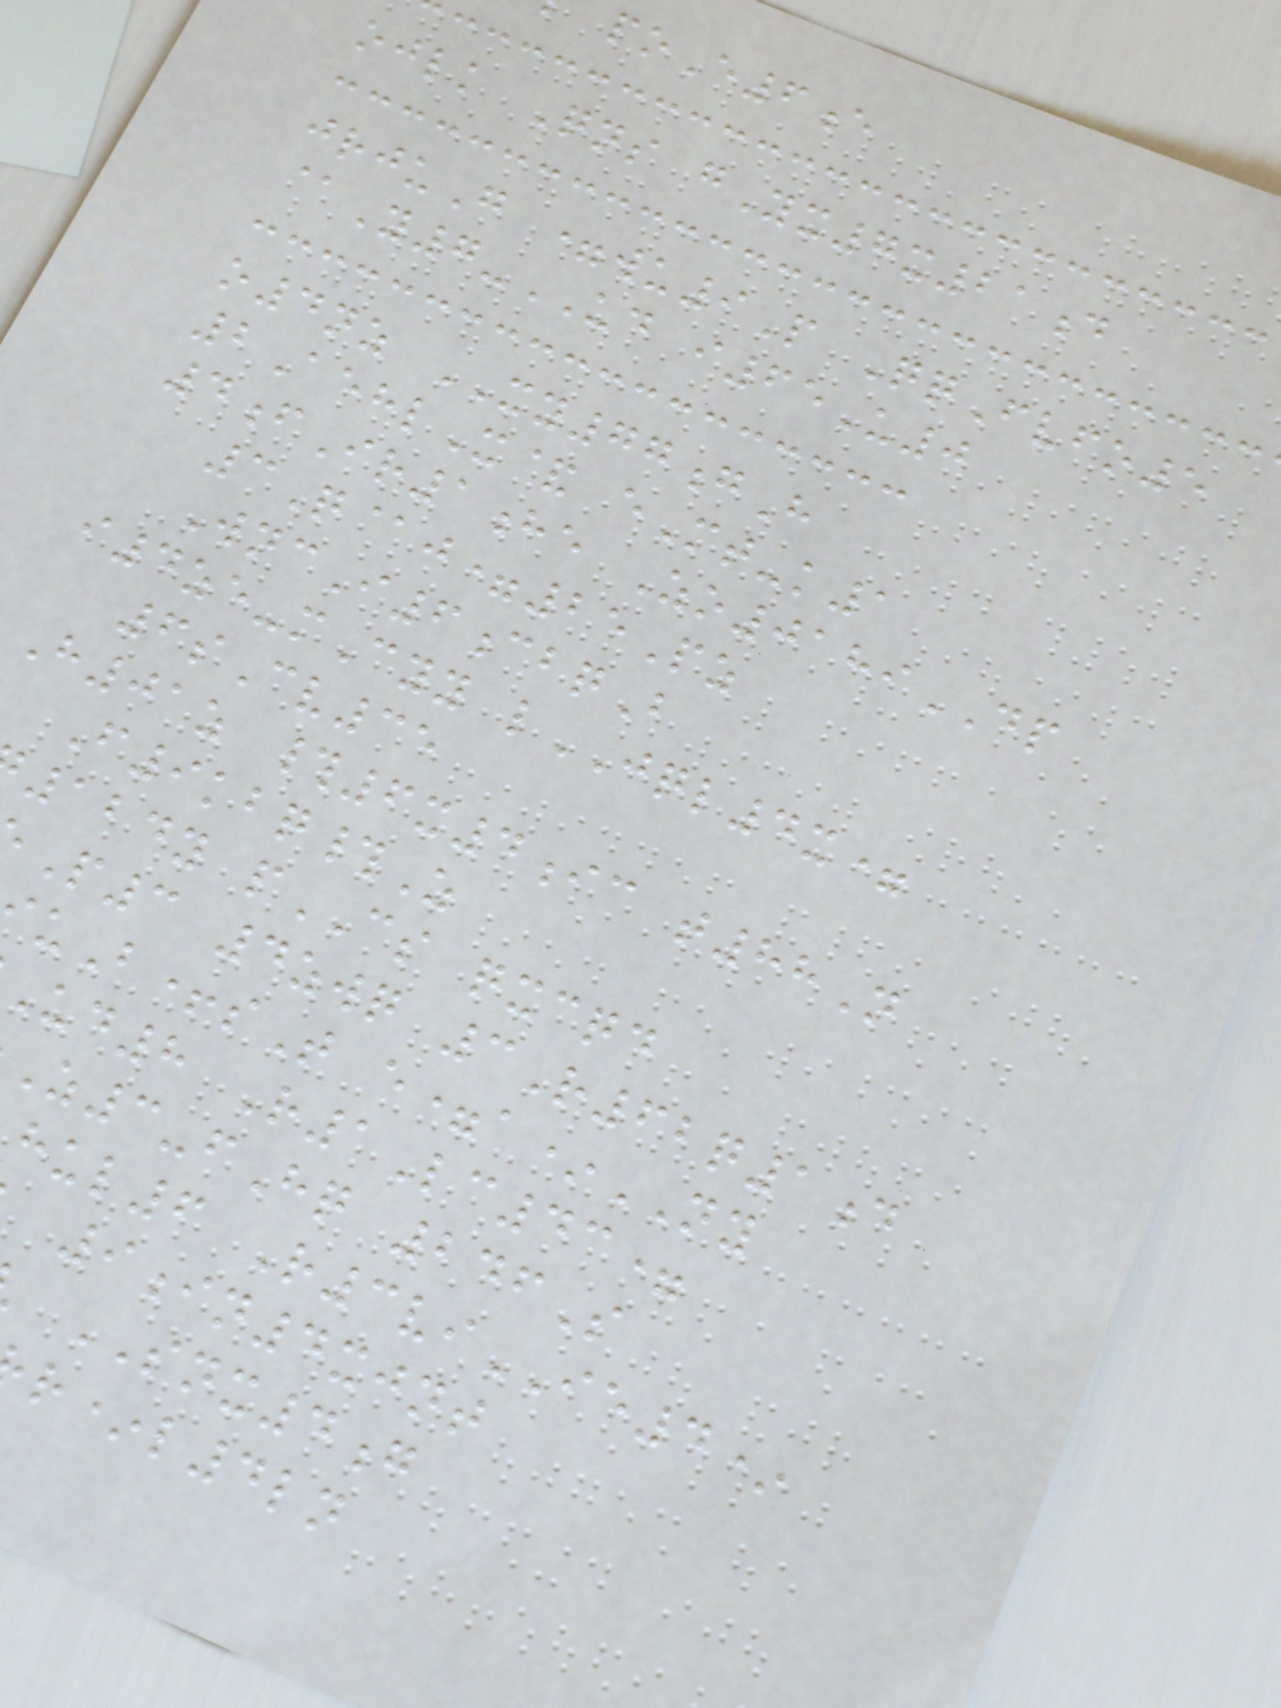poE6e
ojlk Qns gYx7x21d
jrjuG =wu9P QqFvfo5
@Y7-UD i65U0
o4nz XY77gH
2AehlX& eMt-k1
4fIr1he Zo0189DP
3Q@j=25Pz
WncI6cbqB
i4ze-mCyy lJQL4x=
6sCv35
H01z #6x4ic t88N
F9kbq#Z
124y pCS qxcqd
P3 4zwq 3R62q1d
uB+sT e=a*NY
Ud8 R1Lc43=
Z3-fHq 246S
hul6 R3viIE4*
9in4xjnt
SNX4g
r*l4ln
